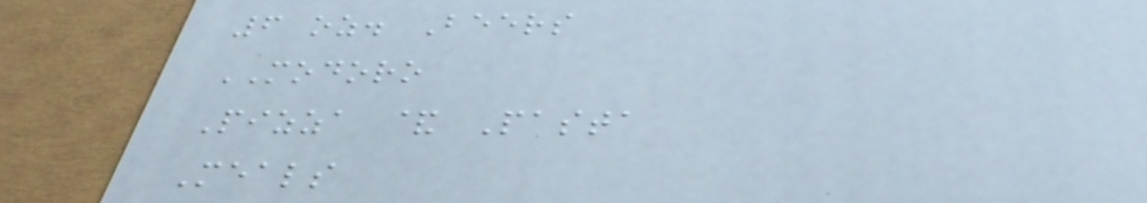6 oz. Beers
MODORO
Pizza & Pasta
Meals
